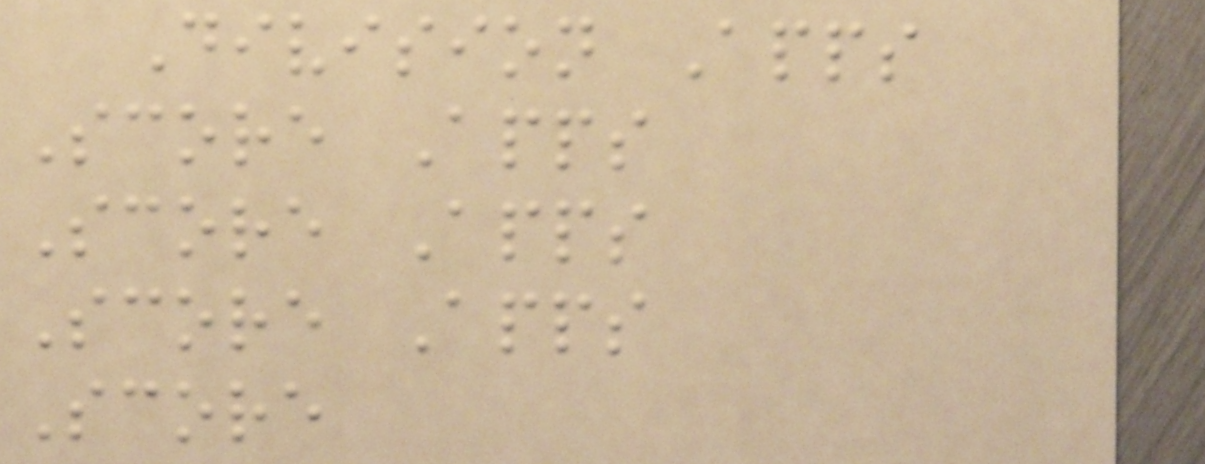Division Apps
Score Apps
Score Apps
Score Apps
Score
